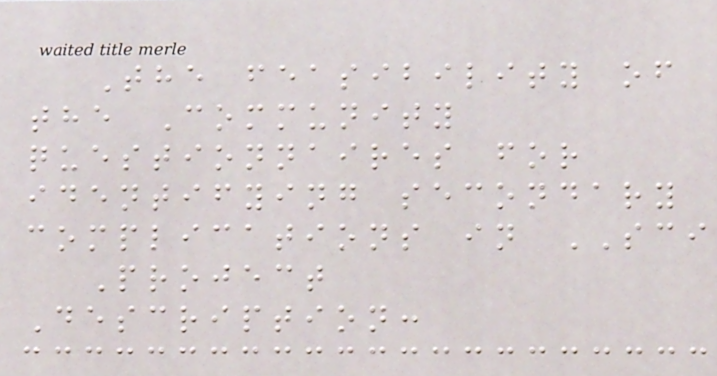The feasibility of
the Community
questionnaires for
identifying secondary
complications in SCI
Project
Description:
